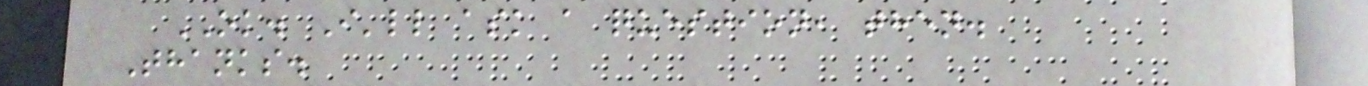OK. I'll ask a question, then.
Thanks.
